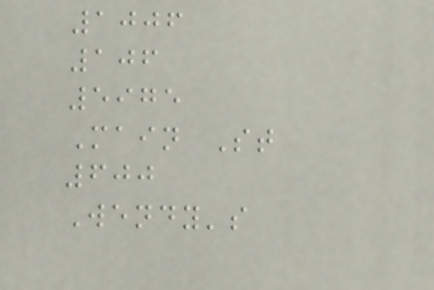1006
106
5975
Main St
600
Wendy's
